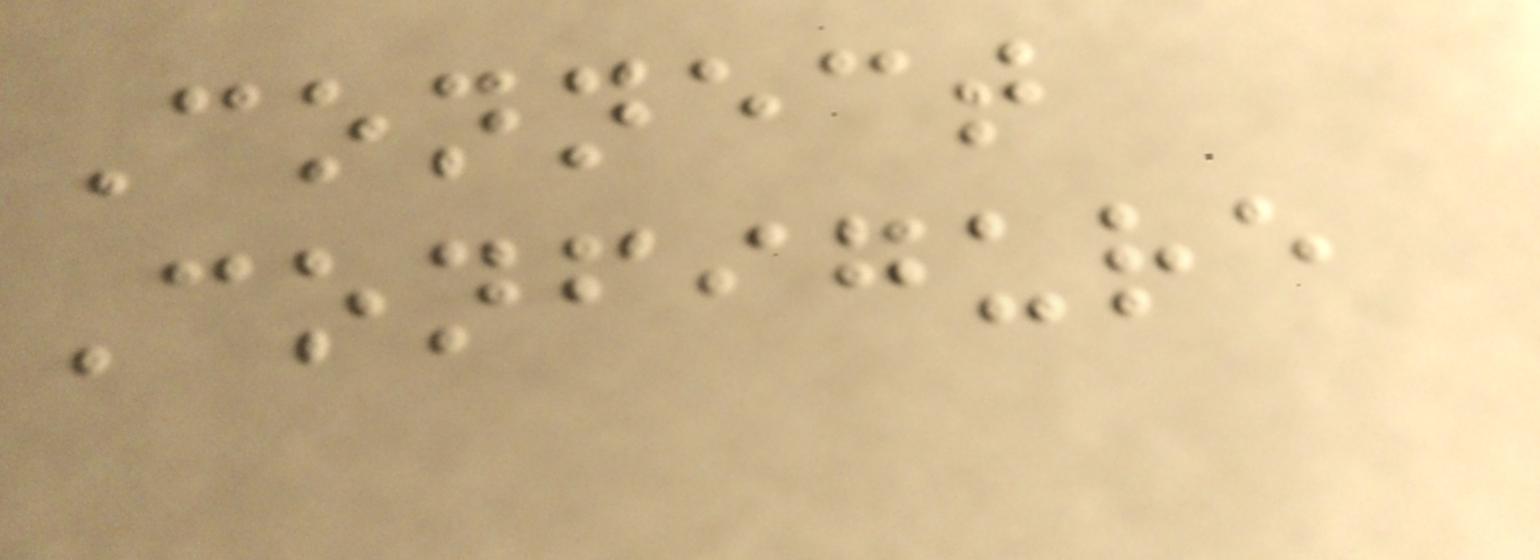Connect
Configure
